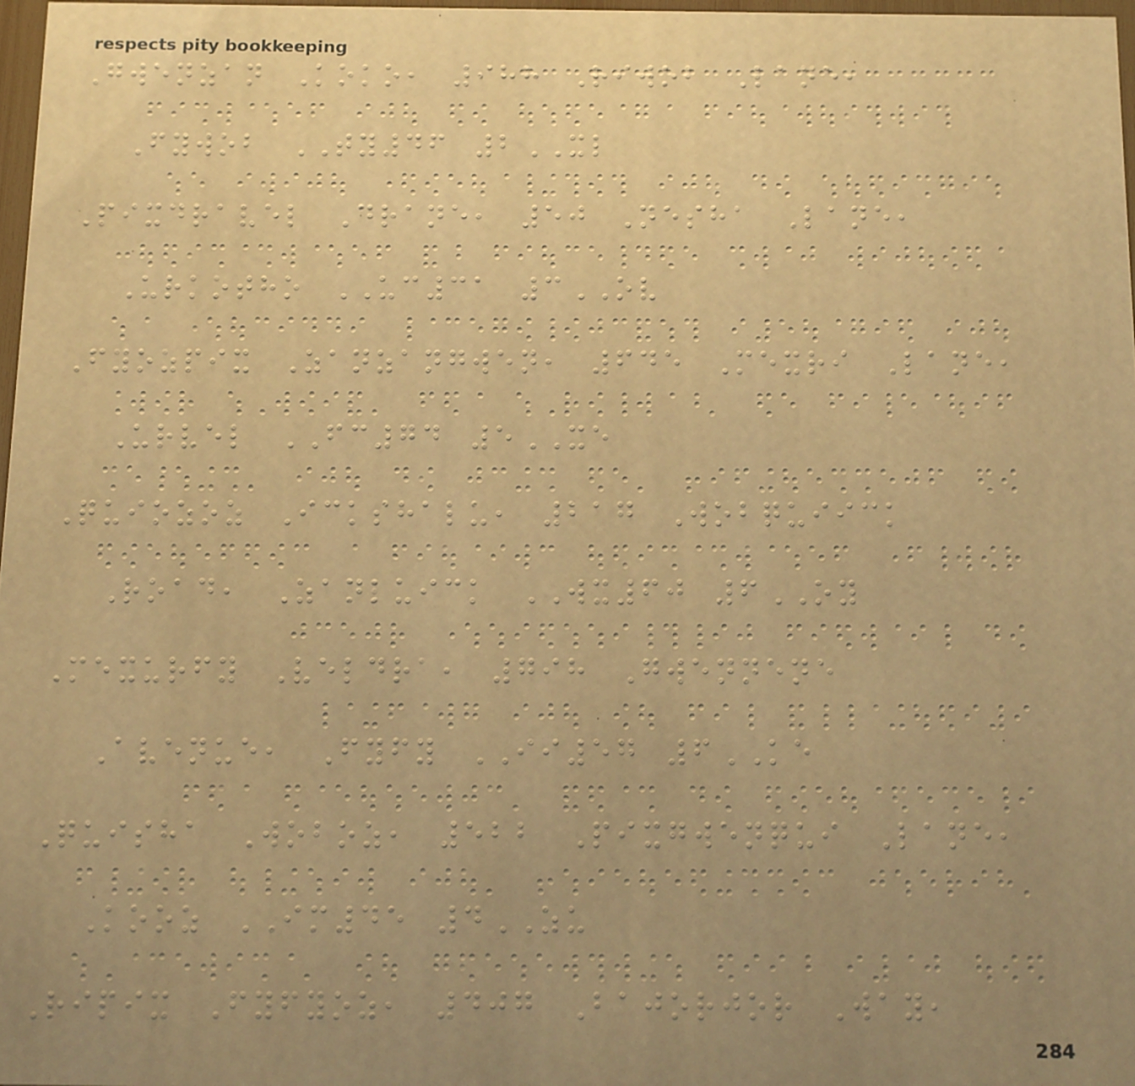Gwenzan Koko, 988 Riwob Lane,
Fywob TY46 2XL
Pixdravel Drane, 50 Nesha Lane,
Urkotho UC31 3OV
Fyozpix Zanzangwen, 645 Mexri Lane,
Urvel FC74 5XE
Quiozoz Ickshalu, 217 Wobquiick
Road, Zanluick WX60 6OY
Mexurfy Veldra, 798 Gwennene
Avenue, Fyfy II57 6KE
Quisha Woboz, 522 Pixgwenqui Lane,
Kooz IM45 4ZU
Ripix Fyfyoz, 407 Bajorjor Way,
